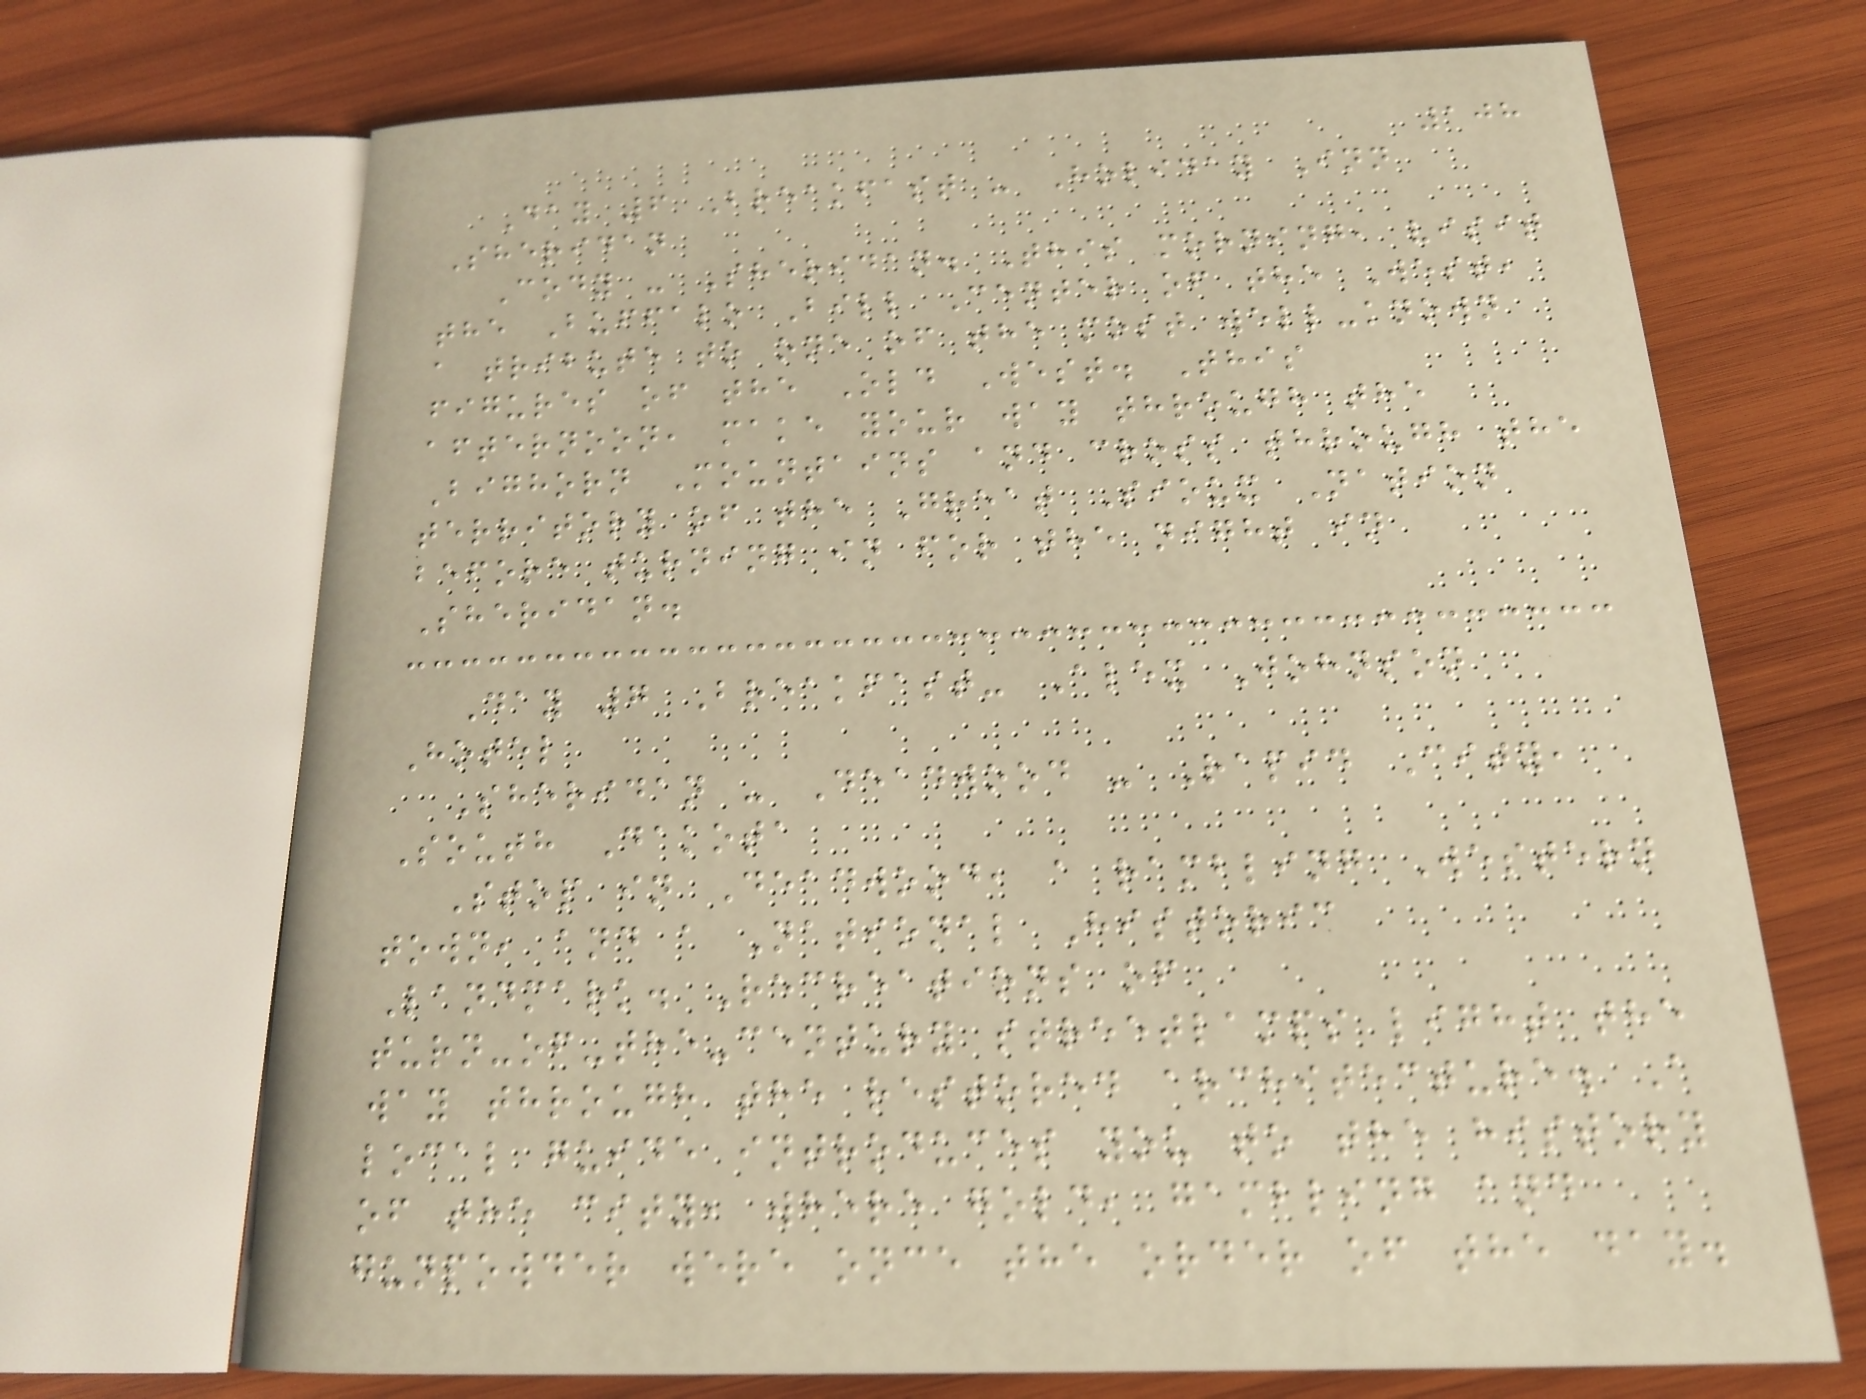108
Day 6 Breakfast - Holiday Inn
Sheridan
Cody - Sheridan. This morning, visit
the Buffalo Bill Center of the West,
a tribute to one of the most well-known
figures of the Old West. This
afternoon, make your way through the
Bighorn Mountains and cross through the
territory of the Great Sioux Nation
before turning in for the night in
Sheridan.
Day 7 Breakfast- Alex Johnson
Hotel
Sheridan - Deadwood - Rapid City,
South Dakota
Stop in Deadwood, a rambling Western
town, and a National Historic
Landmark. Recreations of
turn-of-the-century streetlamps light the
way through the restored architecture. A
local guide introduces you to the history
of the city, where gold, gambling and
gunpowder were once the order of the day.
